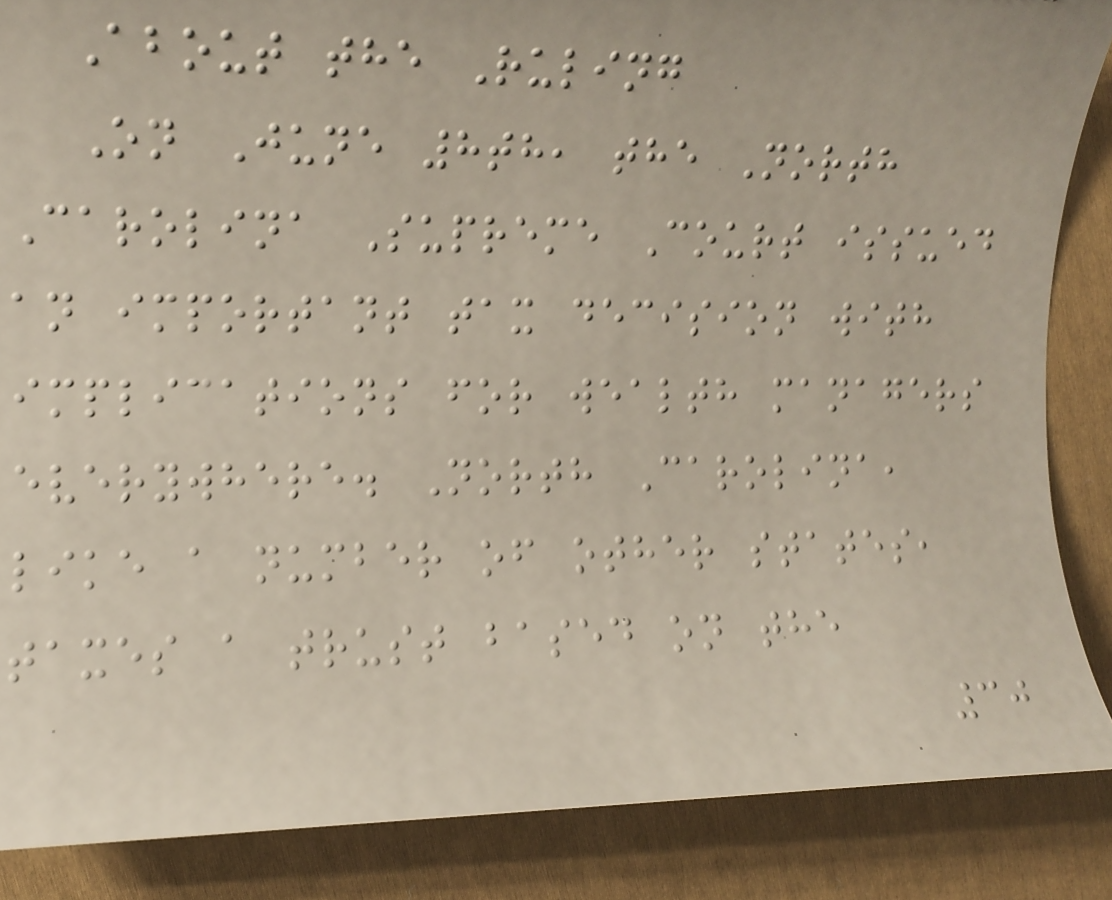About the Ruling
On June 8th, the North
Carolina Supreme Court issued
an important tax decision with
implications for wealth managers
everywhere. North Carolina,
like a number of other states,
taxes a trust based on the
30
